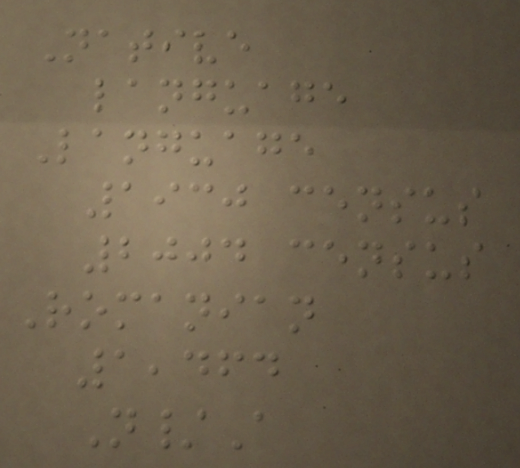Native
language
Language
1930 census
2004 census
Romanian
1,464
N/A
